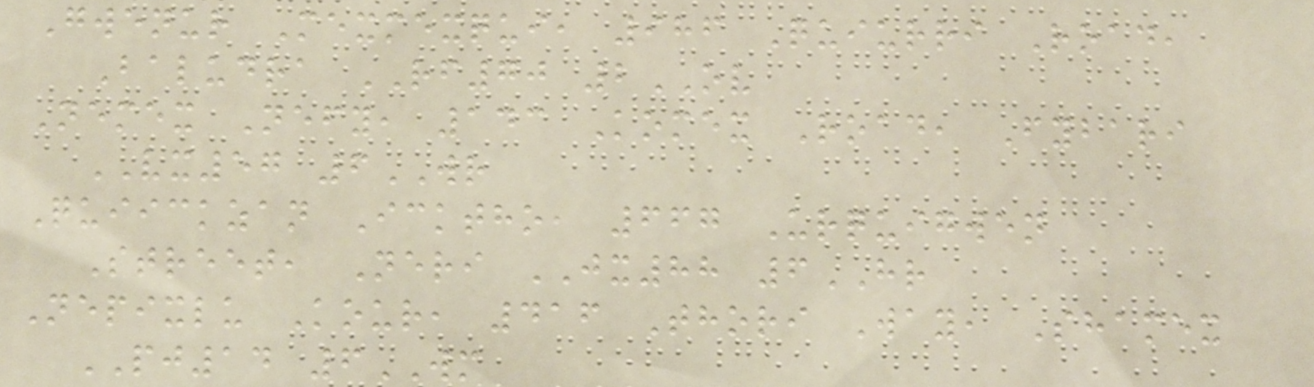Gwenur Mexmexqui, 986 Quiurri Road,
Baludra RF70 2OV
Nemex Nefy, 143 Komex Road, Fybari
VX57 6WR
Quiickzan Icktho, 667 Urquigwen
Street, Neri JX88 6HR
Nepixlu Kour, 416 Thori Way, Shamex
PJ14 6WM
